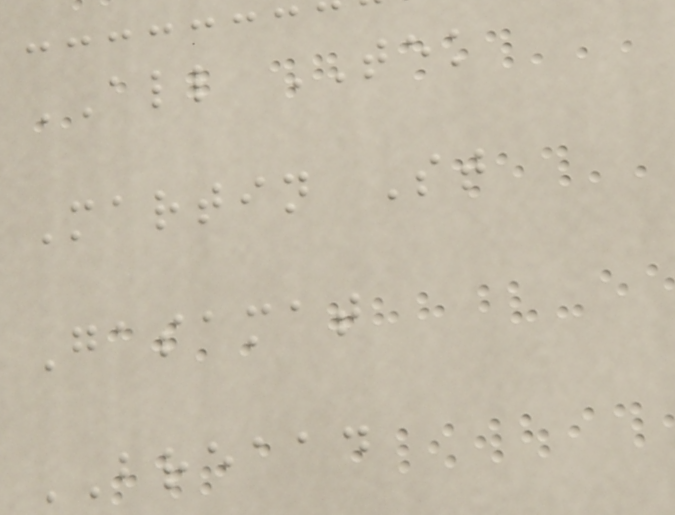ALL TEK
Martin St
Gasamat
BREAAD
